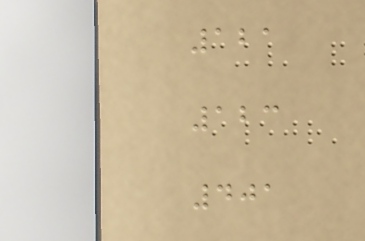121
123
401
